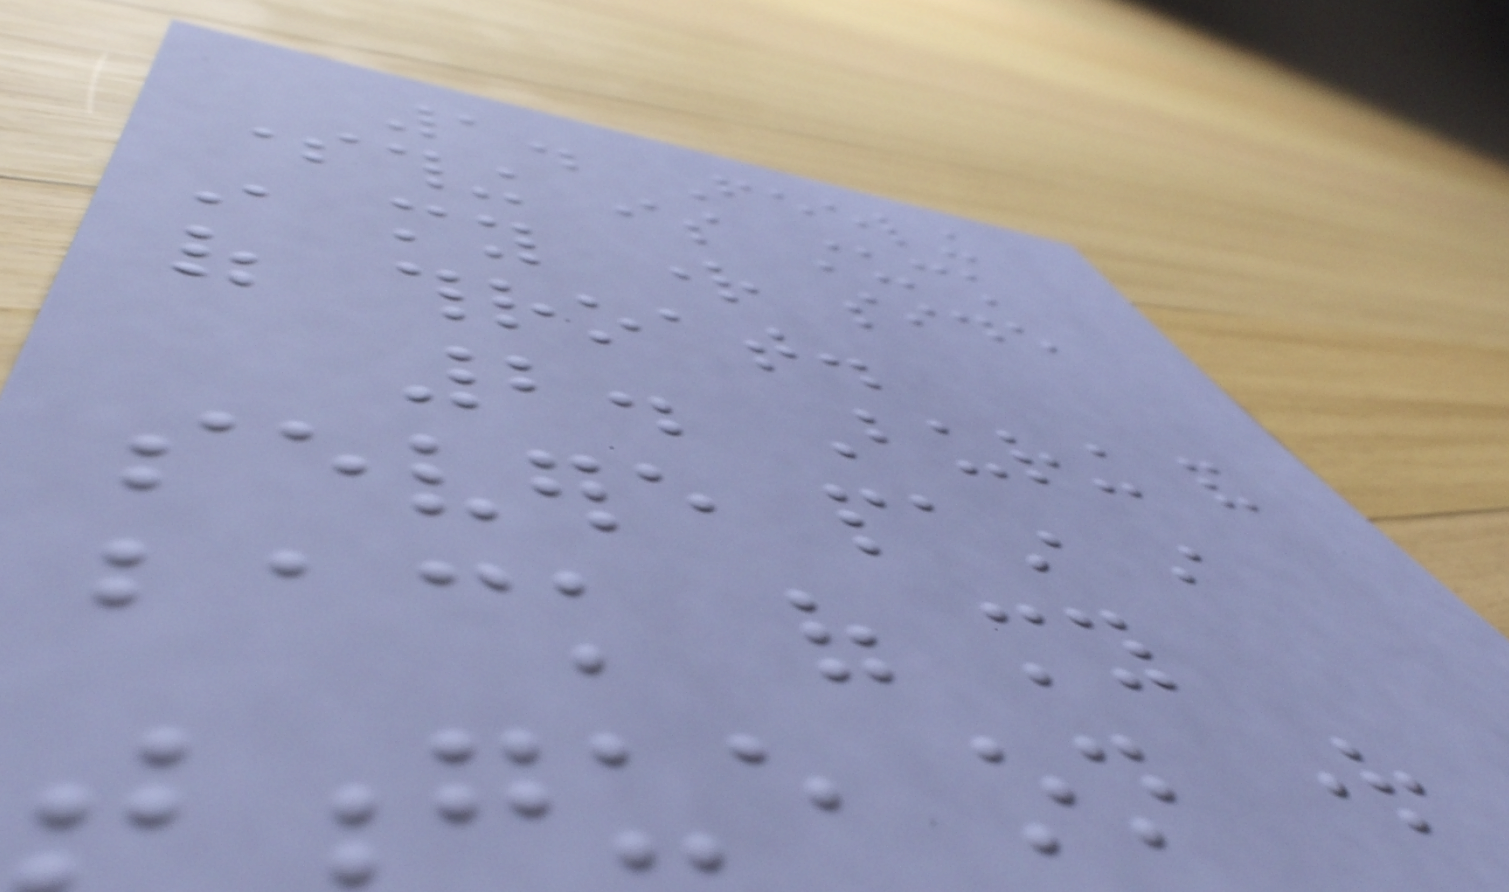1. Feeling
something is stuck
in my right side
of throat.
2. Buring and
severe pain in
back of my
tongue on right
